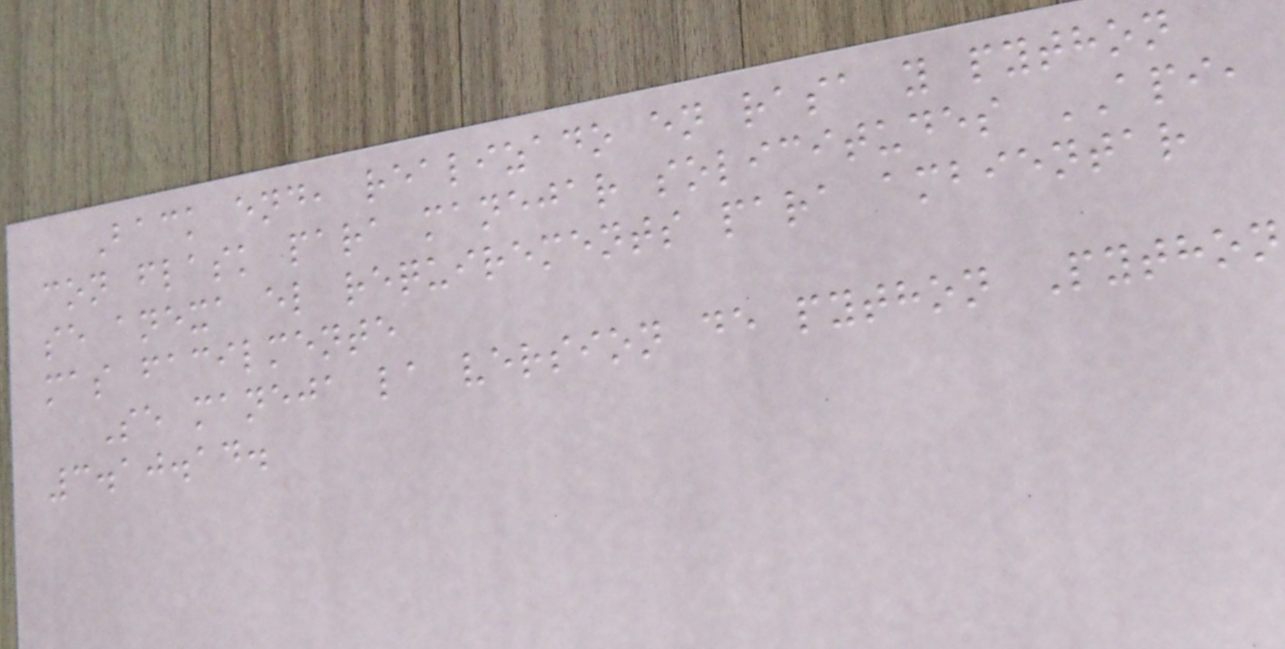Back end, realizado en rasa y python
con flask para manejar solicitudes API,
se anexa el requirements para ambientar
mas facilmente
Se maneja la version de python Python
3.10.14.
